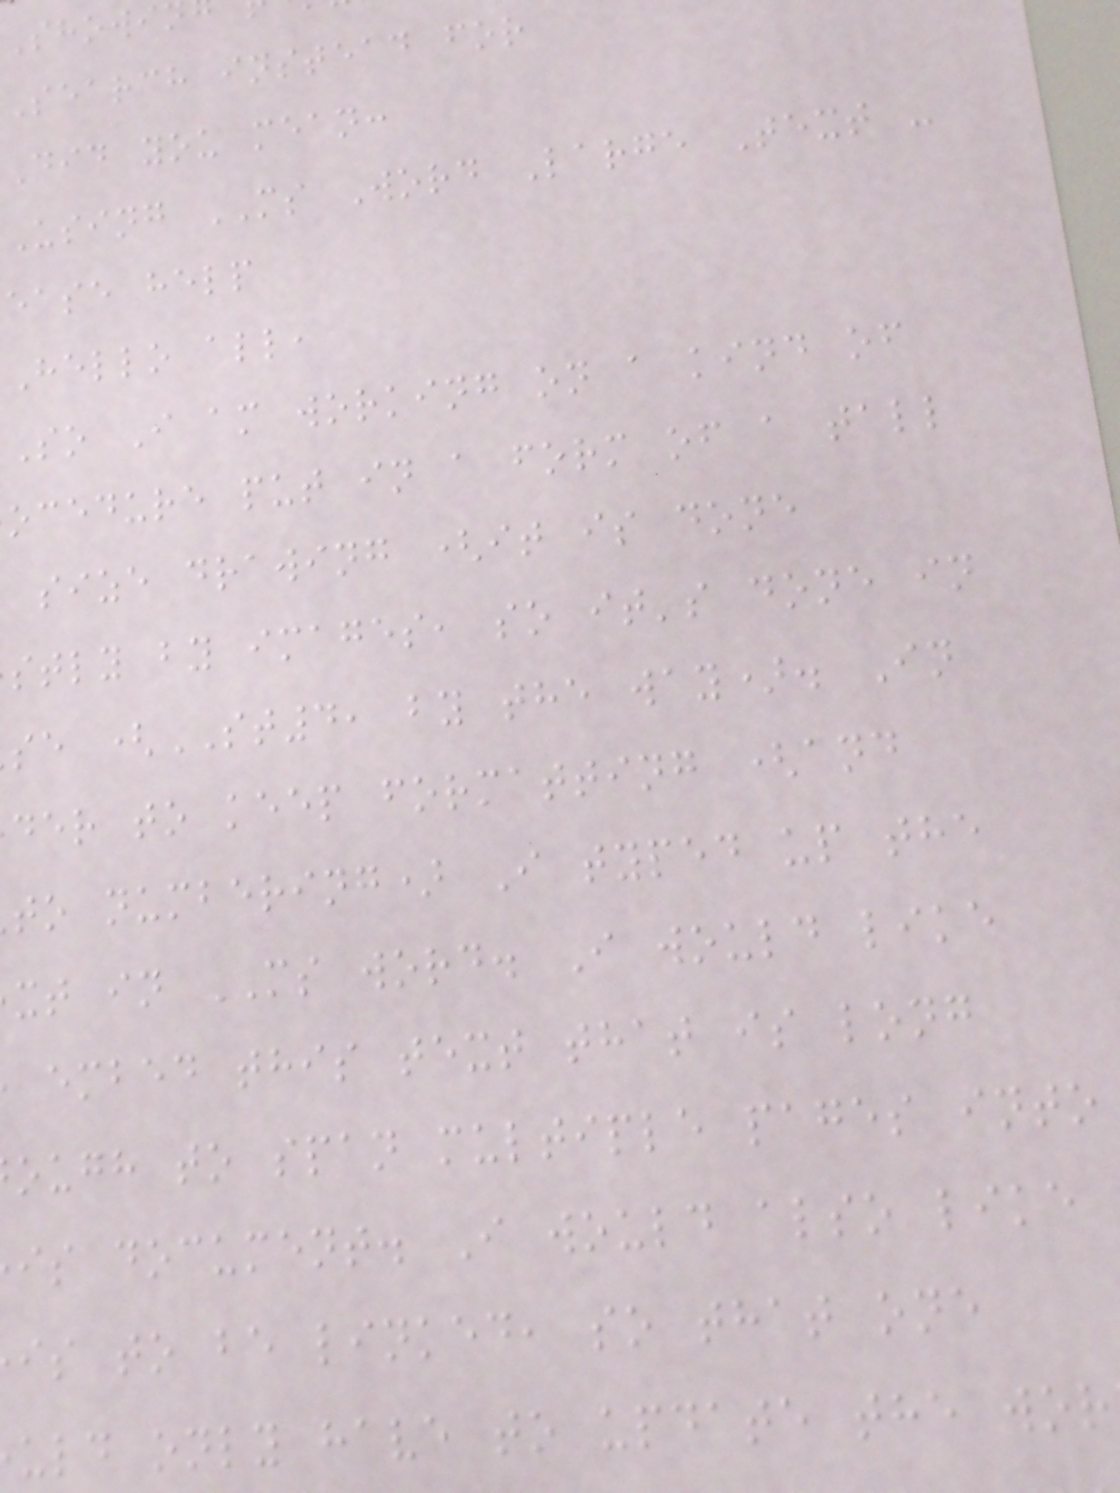Showi
Search instead for
Did you mean:
Using MS Word Large Text -
ease help
Hello all,
So I am working on a kind of
ocedure put in a form of a tall
size drawing (it is done
stly by images, so it's done in
se (ST4, by the way). In
der to keep formatting (and
to numbering) I typed up the
xt in MS word. I would like
embed this text that is long
ough to span multiple pages into
is document. I would also like
is to be linked, so that one
uld only have to update the wor
